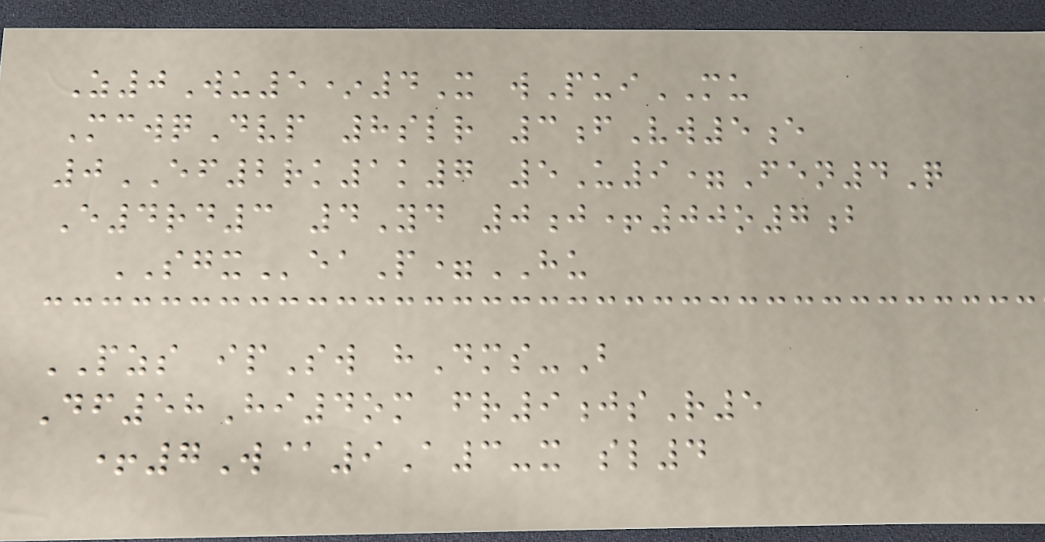Z0Wu5*4X wPuiMU
McwqDvp 8slr 3fVw5e
0EF2rk1k7 5U9=Fen4Q
E4rd3 4Yd 0j+00o7b
SGXeaP=HU
PZS ipSw hDms-B
Df58Hi4om fr9jsR5
+7W@9A3-x sl4
